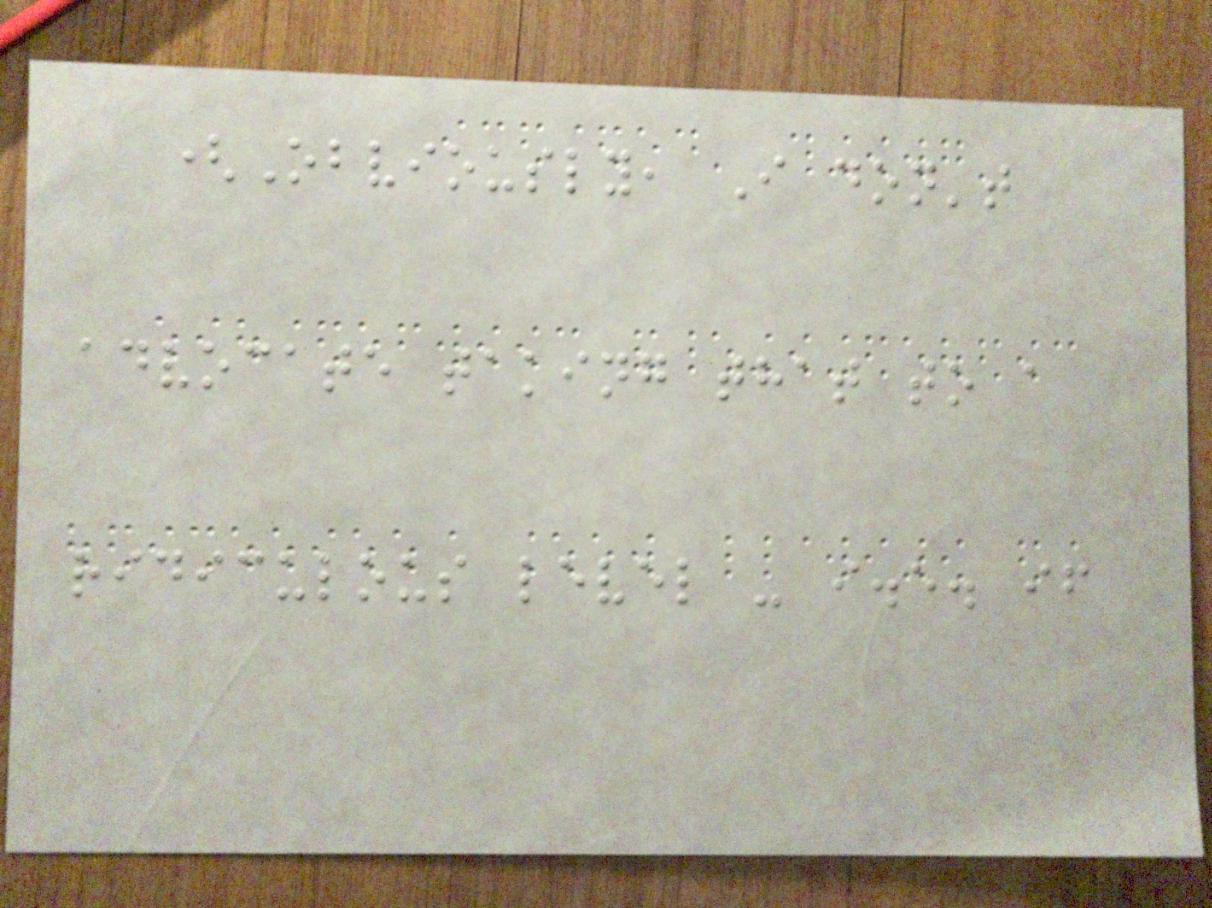(Obviously, I don't
advocate taking that to a
ridiculous level - i.e. if
